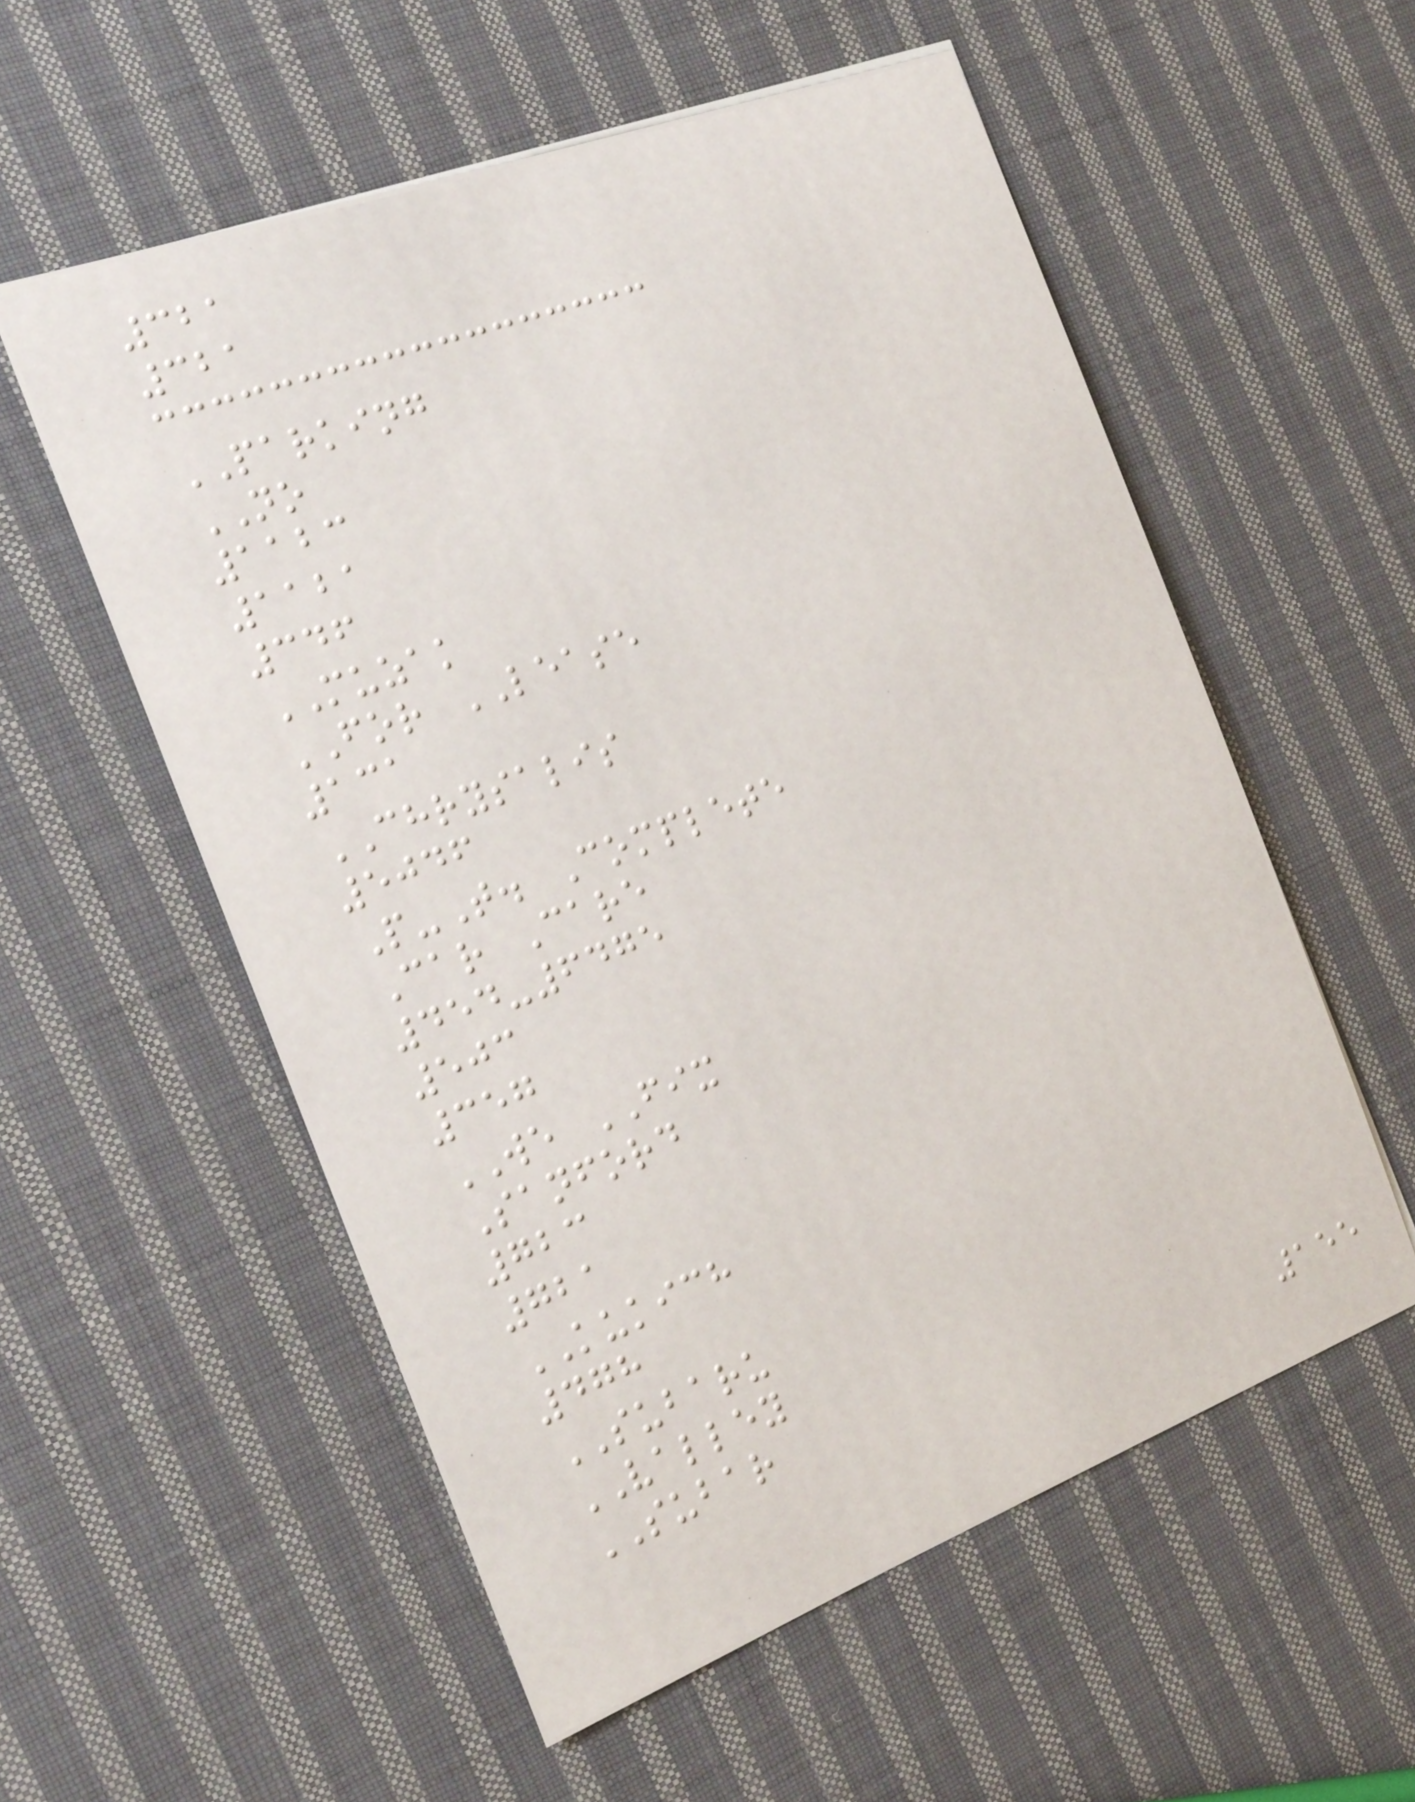321
321
PARKING
NO
1123
1121
346
MUZAK
FOR LEASE
131
CHRYSALIS
5046
P-T. Complete
Car Care
454-6475
503
357
WE FIX
Sanford
723
721
KUKICH
478
SUBARU
VALLEY
SUBAR
155
